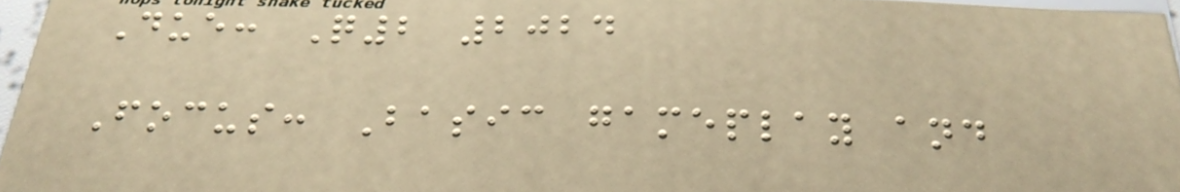Due: Q2 2024
Focus: Basic gameplay and
